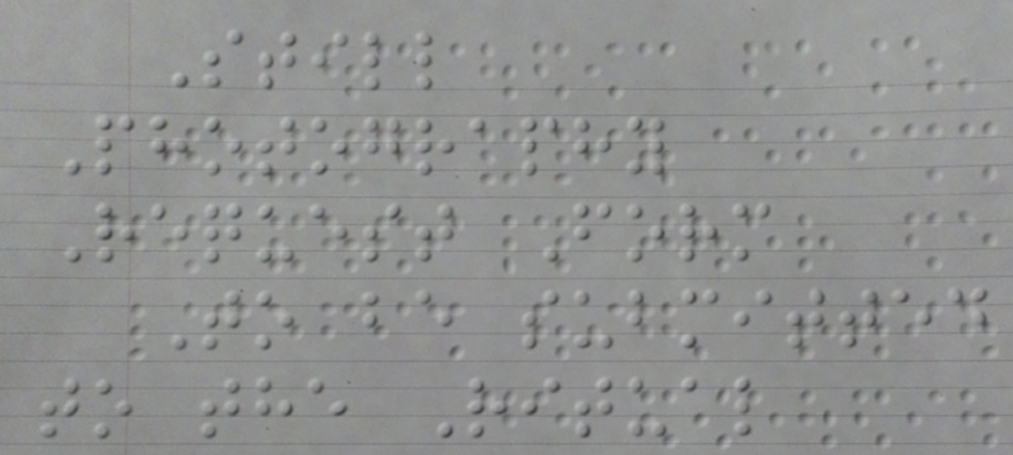Still
Photography
Request Form
To be submitted
to the Ritual
